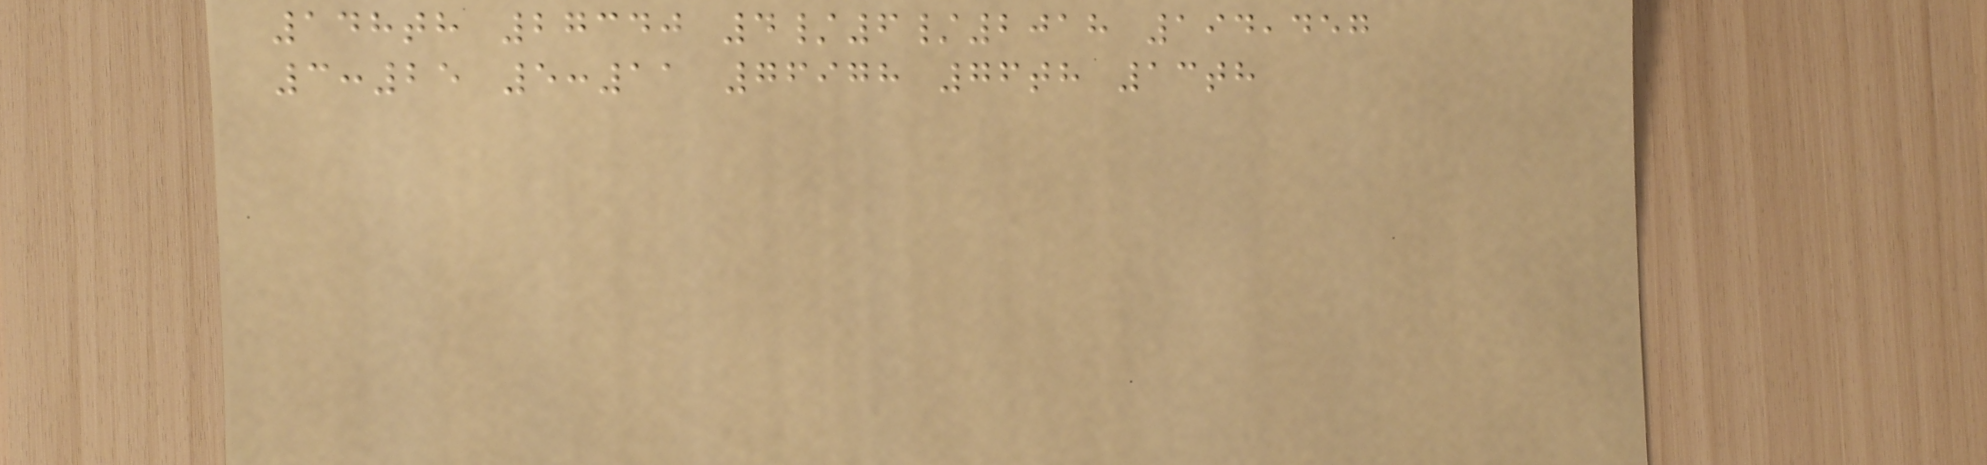148th 27340 4/6/2018 194,457
3:25 5:11 76978 76th 13th
